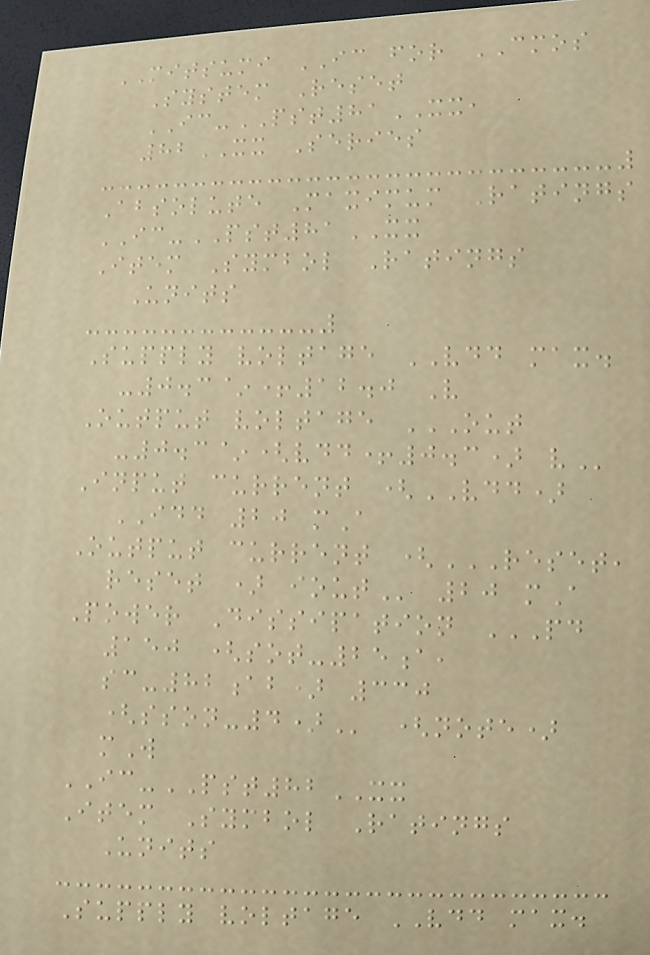MITSUMI IC for CMOS
System Reset
IC-PST81XX,
82XX Series
Absolute Maximum Ratings
IC-PST81XX
Item Symbol Ratings
Units
Supply voltage VDD max.
-0.3~+12.0 V
Output voltage OUT
-0.3~(VDD+0.3) V
Input current (VDD)
IDD 20 mA
Output current (RESET,
RESET ) IOUT 20 mA
Power Dissipation PD
150 (SOT-25A,
SC-82AB) 330
(SSON-4) (note)
mW
IC-PST82XX
Item Symbol Ratings
Units
Supply voltage VDD max.
